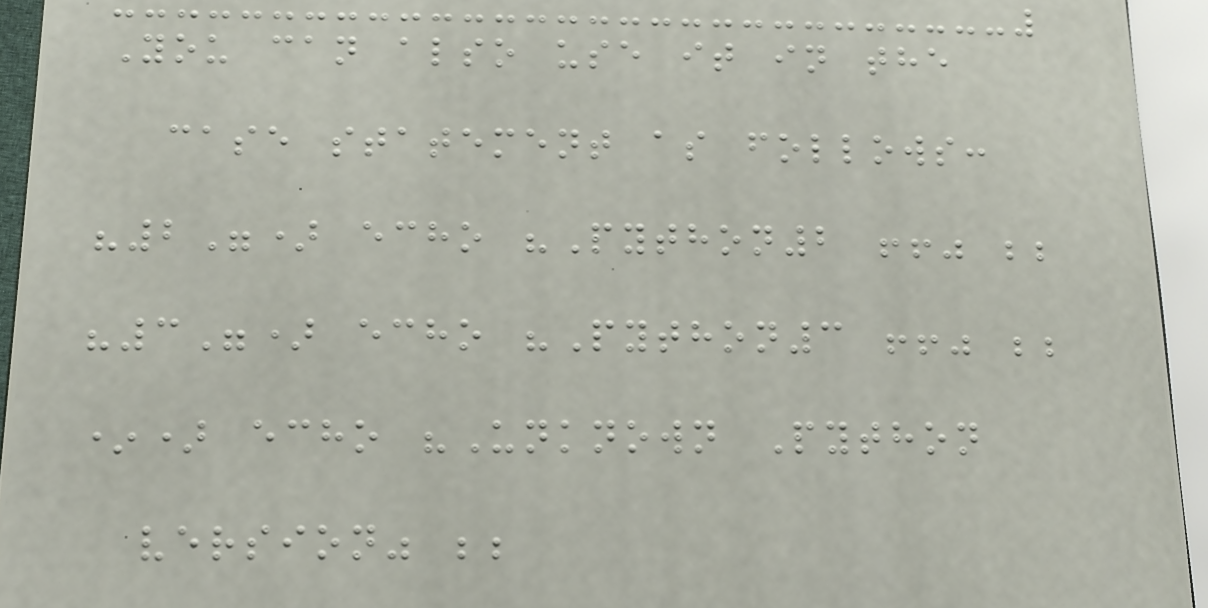You can also use it in the
case statement as follows:
"2") echo "Python2 !!" ;;
"3") echo "Python3 !!" ;;
*) echo "Unknown Python
version" ;;
